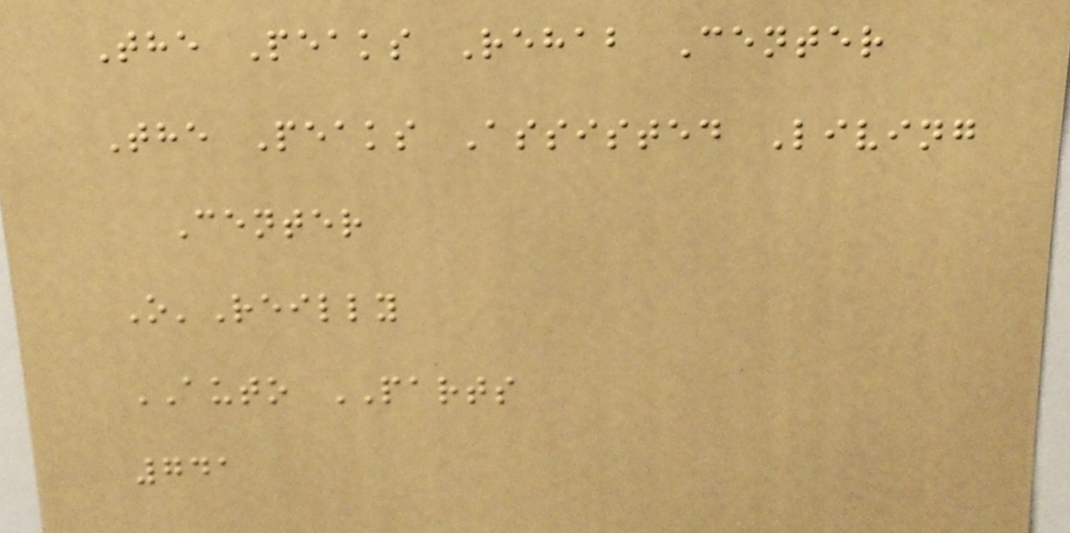The Peaks Rehab Center
The Peaks Assisted Living
Center
O'Reilly
AUTO PARTS
741
